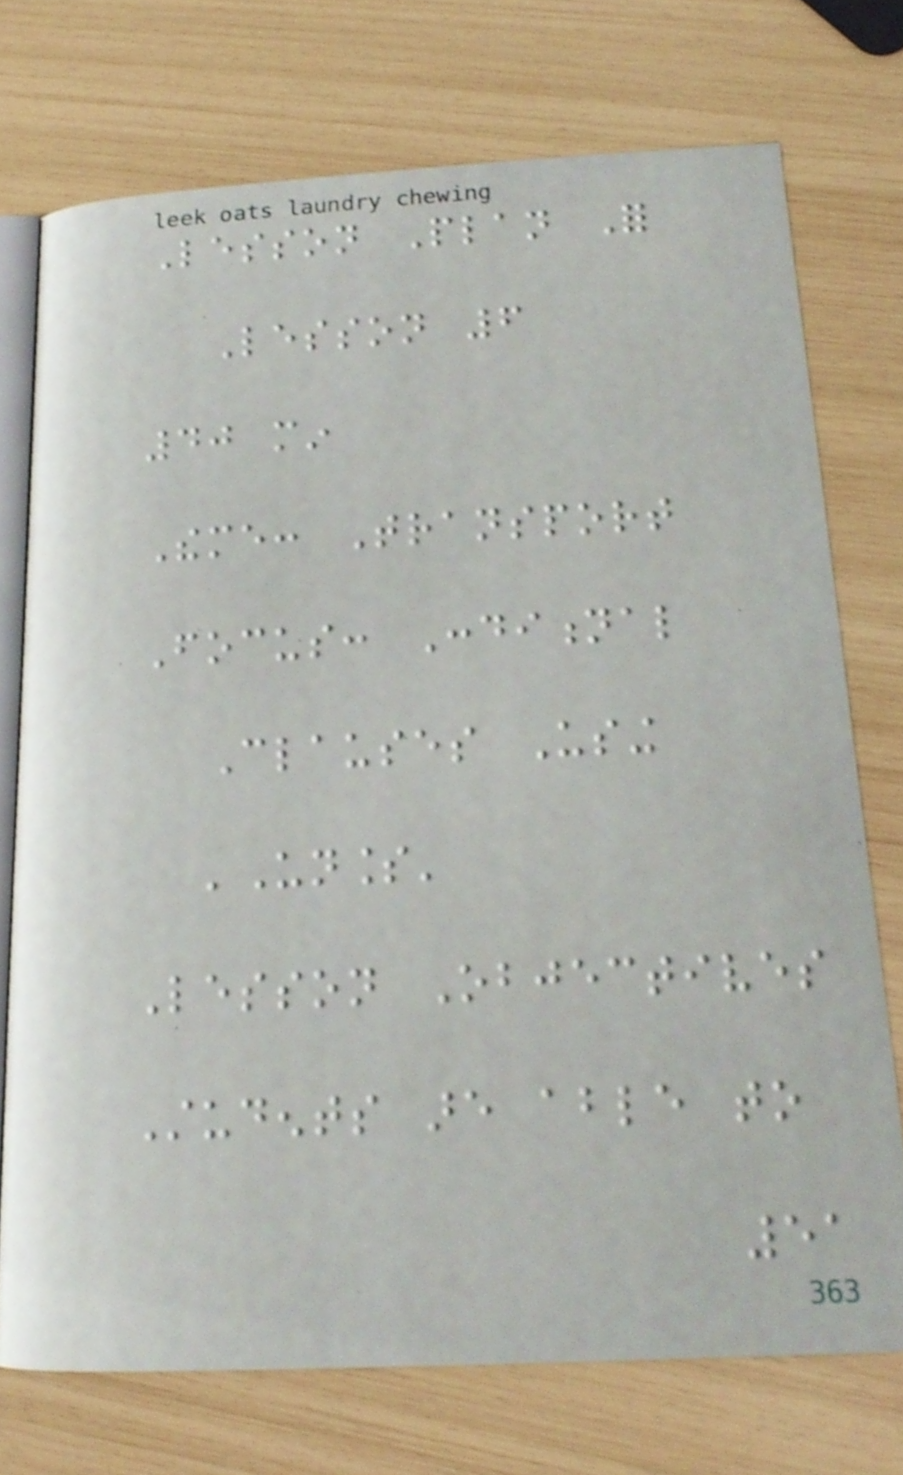Lesson Plan For
Lesson 6
40 min
Theme: Transport
Focus: Conditional
Clauses Using
'Unless'
Lesson Objectives
Students are able to
51
